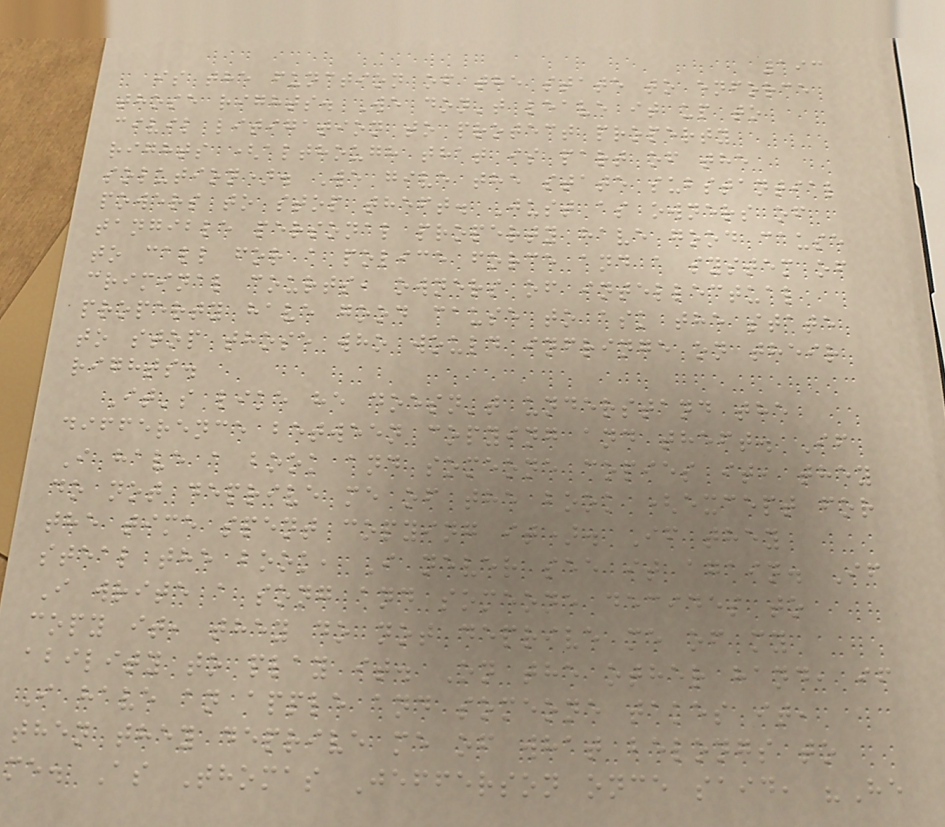193
is the function of the state to enforce
those rights. We don't leave it up to
civil litigation to protect property
rights (although that is part of the
solution). We give the state substantial
powers to stop theft. Just as owners of
tangible personal property have good cause
to call for a police force and a system of
criminal courts, owners of intellectual
property have good cause to ask the state
to stop those who would infringe on their
rights.
It's like he doesn't understand the
difference between copying and theft. If
I have a book and someone copies it, they
do not deprive me of the book (except for
the time spent copying it). If they
steal the book, I never see it again. If
I write a song and someone decides to
copy it, they do not deprive me of my
ability to play it. On the other hand, if
I have an apple and someone takes it,
then they deprive me of what belongs to
me. As Thomas Jefferson once said, "He
